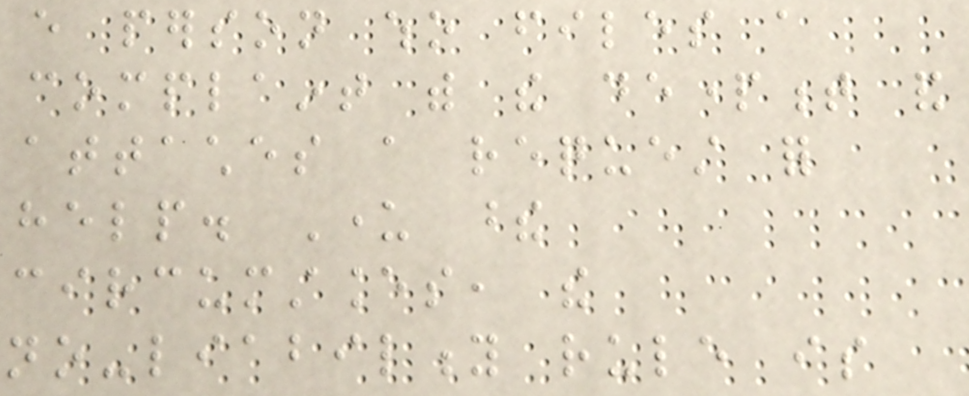every person who files a
complaint with the department and
attaches a request for
help. Under these
circumstances, the
no-liability rule is
